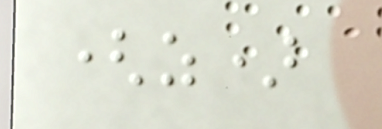(z)
